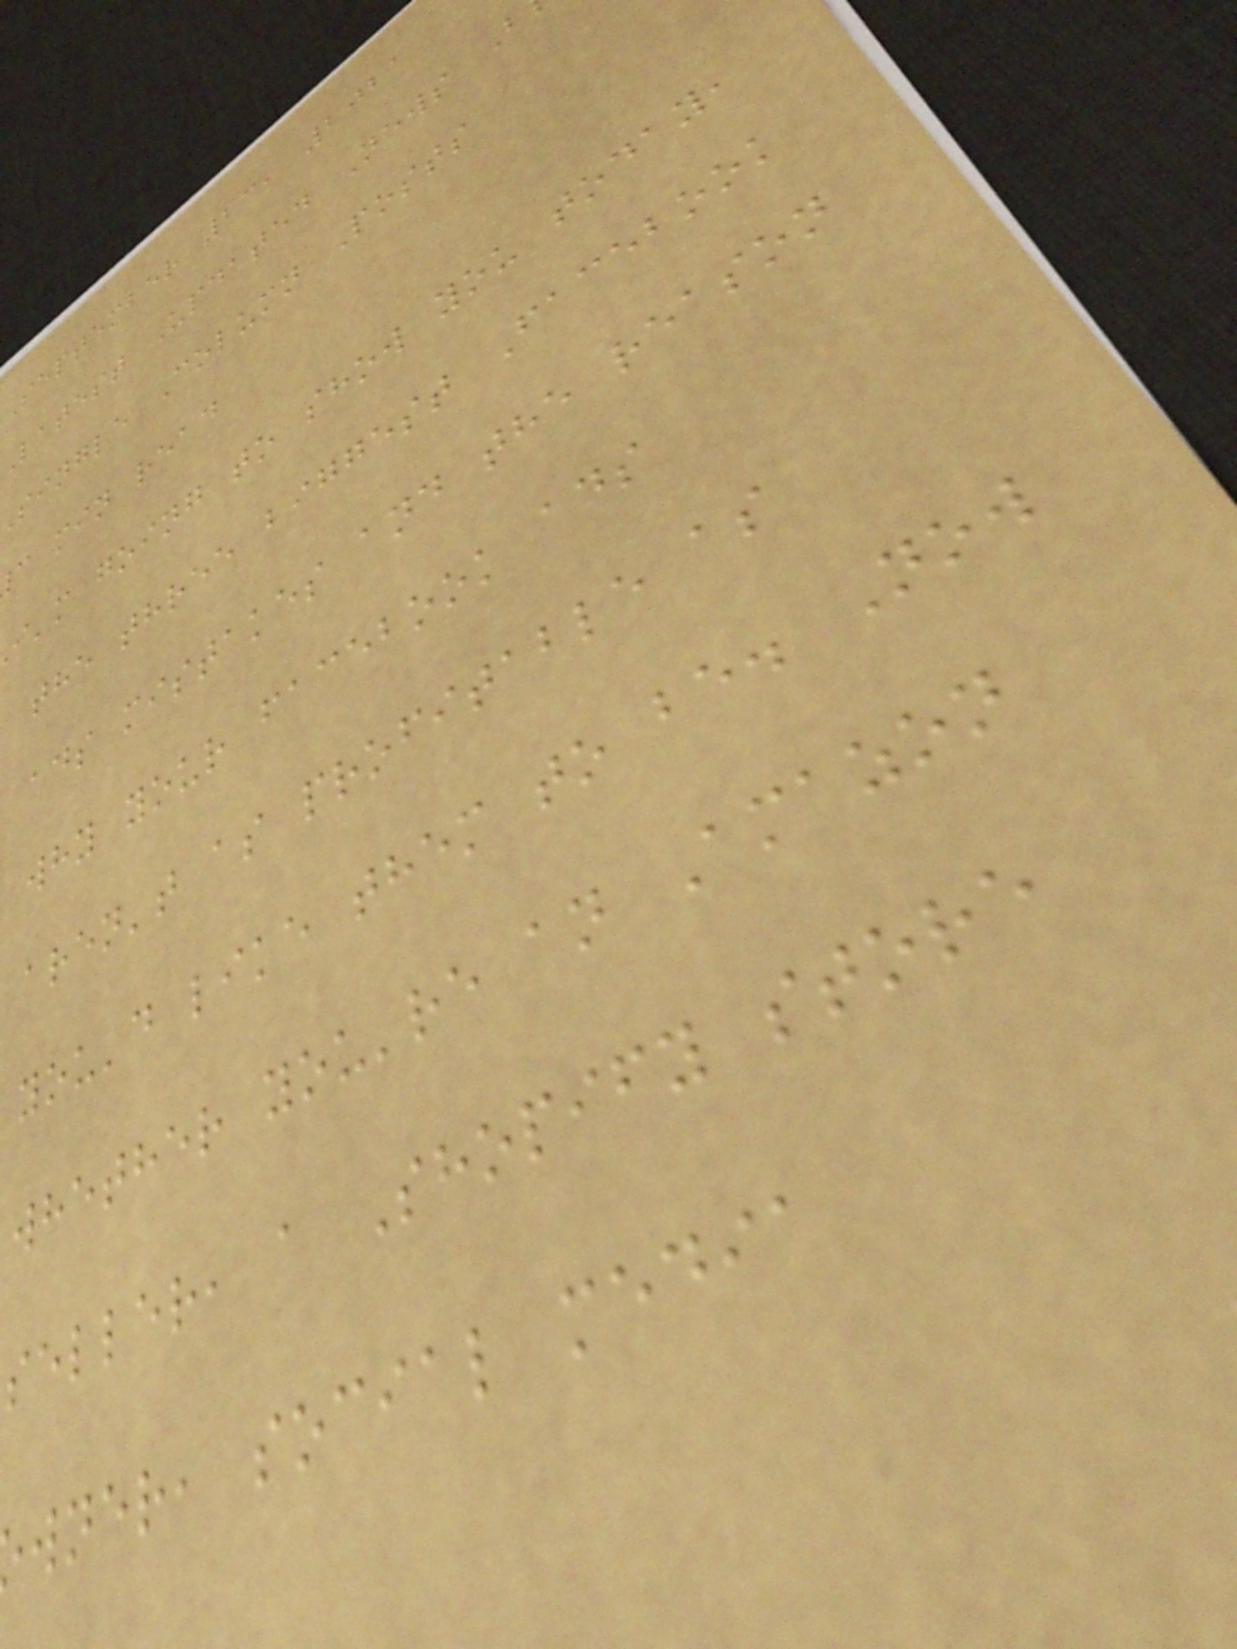September 23, 2021
Latest Updated News B
single Column Posts
c min read
i'm going to show you today,
the three biggest Facebook
ads mistakes and the reason
why your facebook ads
aren't as profitable as
you'd like them to be. Now
whether you're an Amazon
seller, a Shopify store
wner, social media
